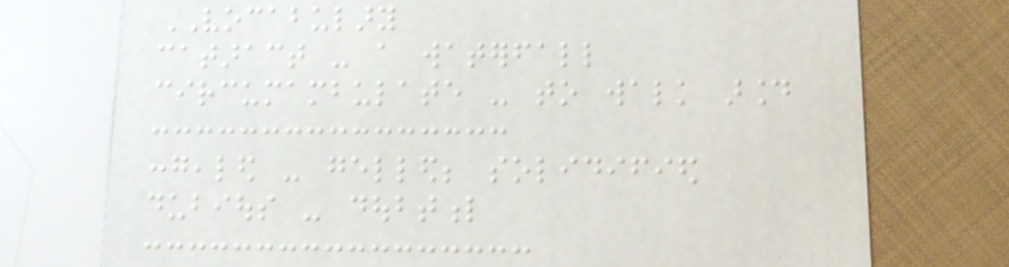VOCABULARY
cataract - a waterfall
circumambulate - to walk around
congealed - gelled; solidified
dubious - doubtful
